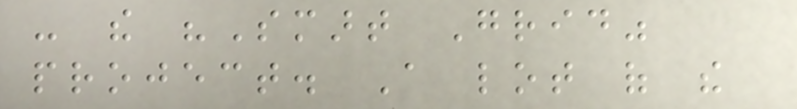- the "Smart Grid"
project. A lot of the
